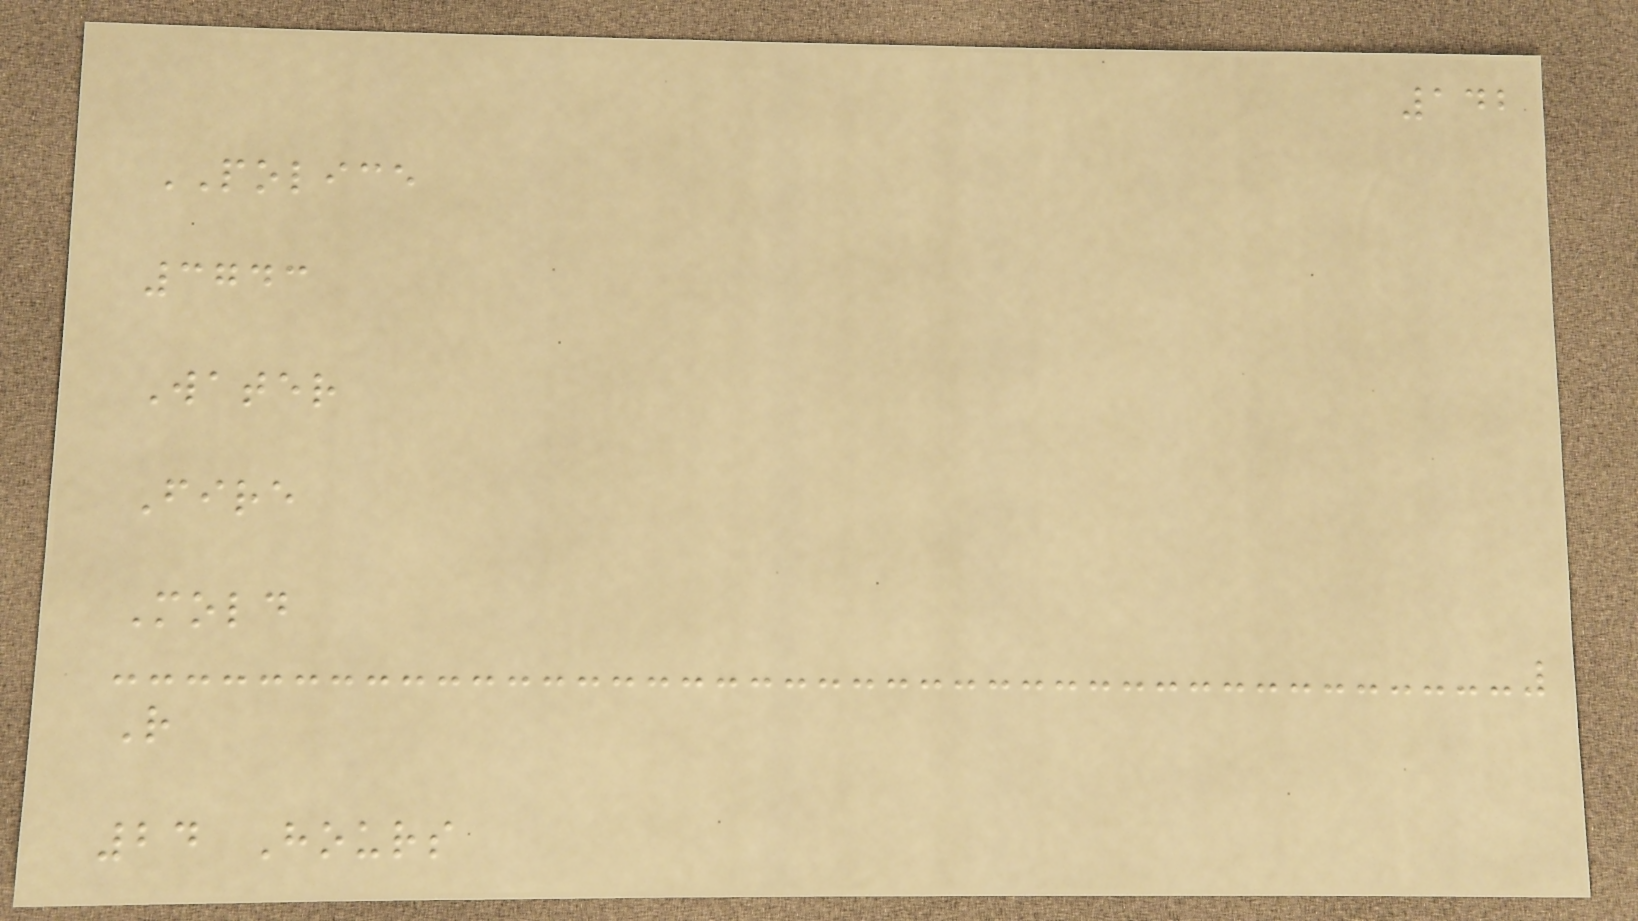142
POLICE
3743
Water
Fire
Mold
R
24 Hours
